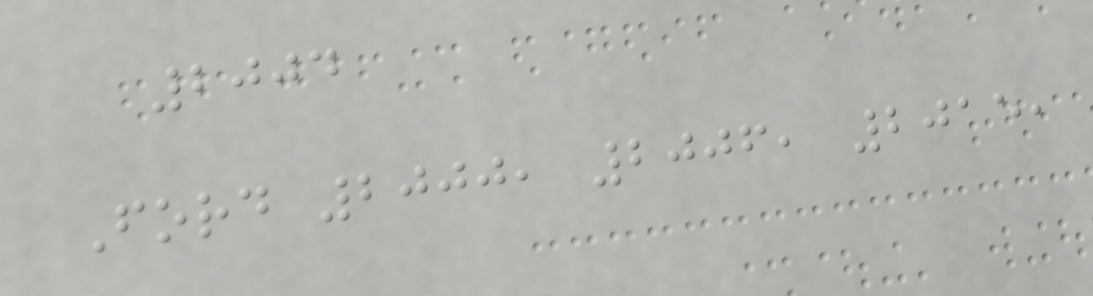2004
Ford 2000, 2006, 2015,
